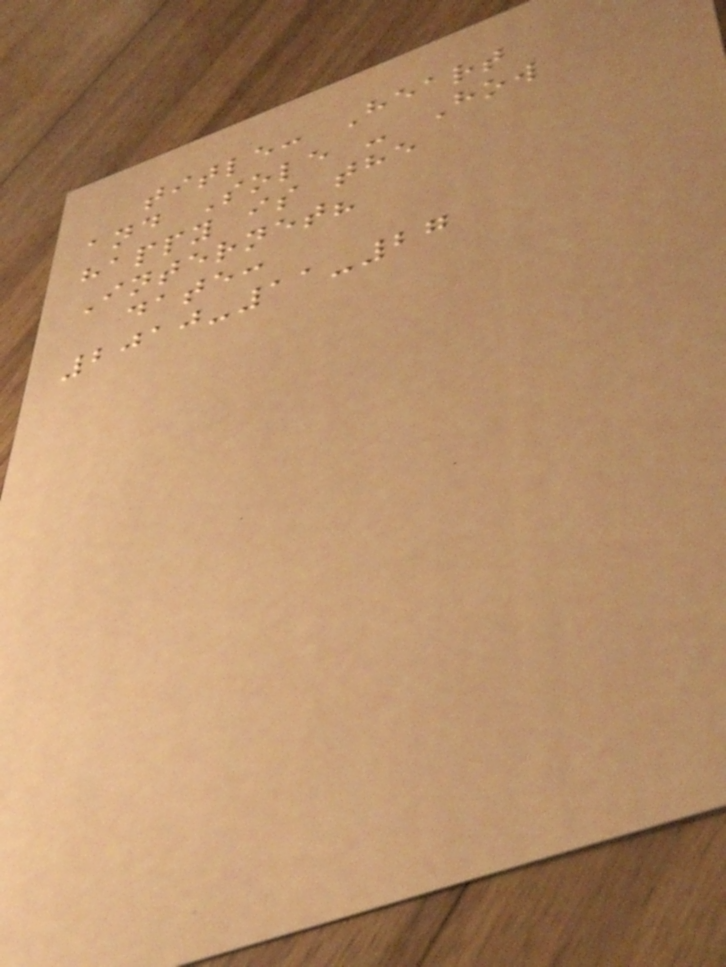title: Heart
and Sole - How
happy is the
Internet?
date:
2010-11-27
